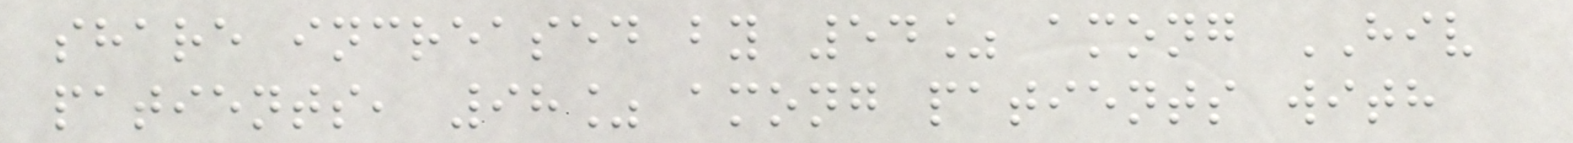share increased by 54% among HIV
patients, 98% among patients with
